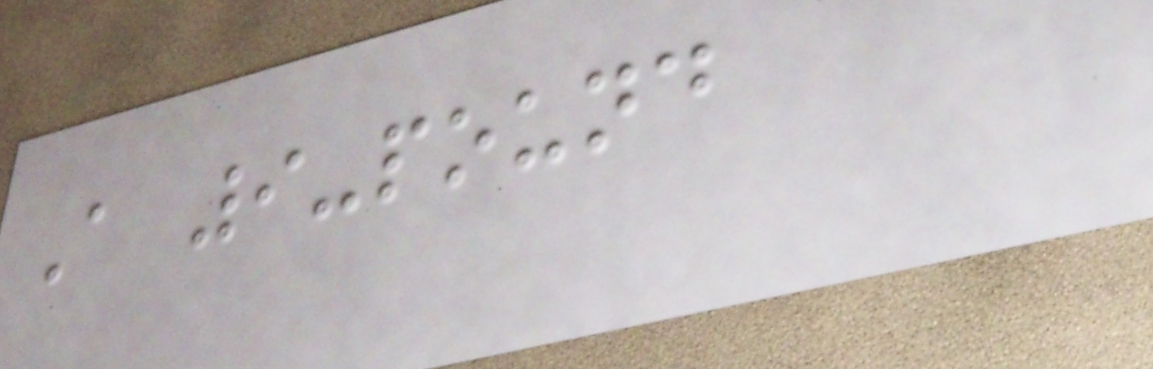A 9-pound
